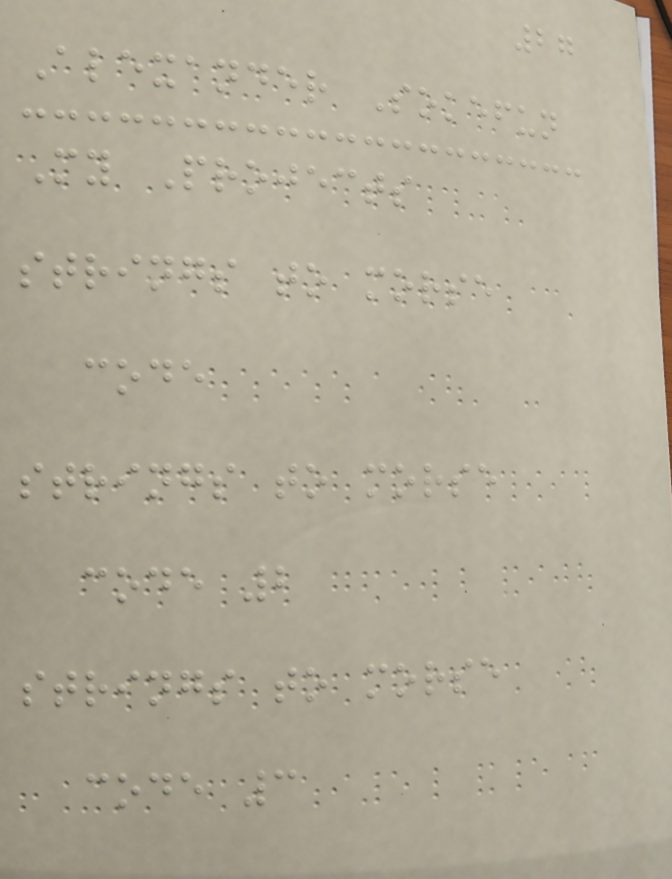27
Alexander Sokefun
My Projects
strings to morse
code
strings to morse
code 2
strings to morse
code 3
